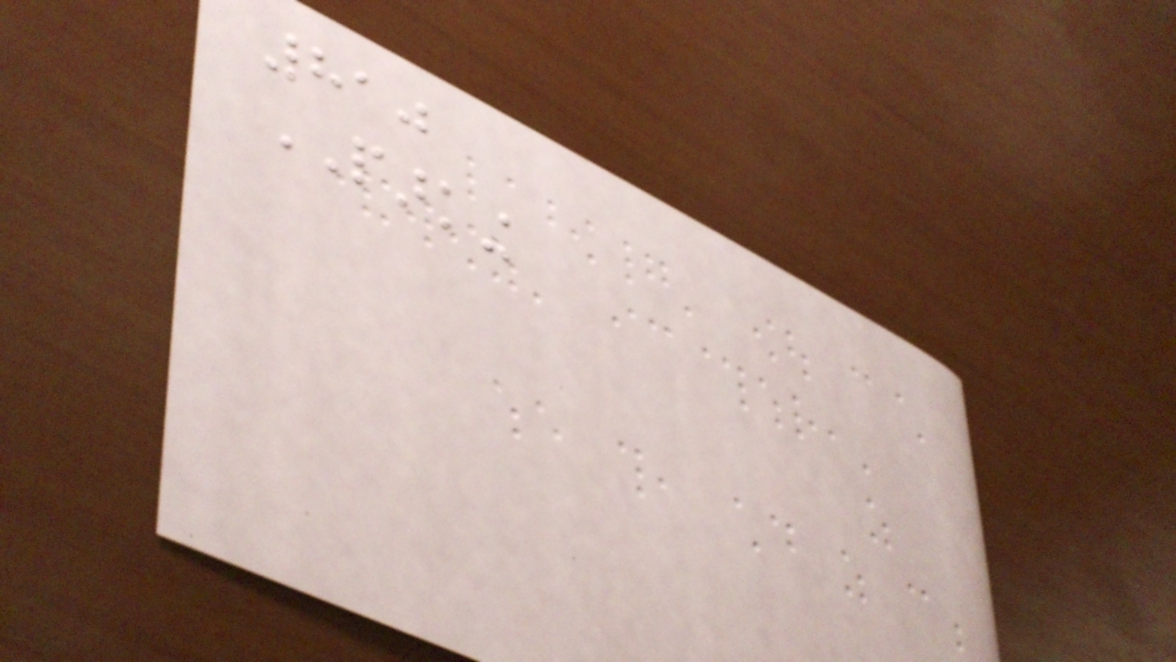810
PARKING
